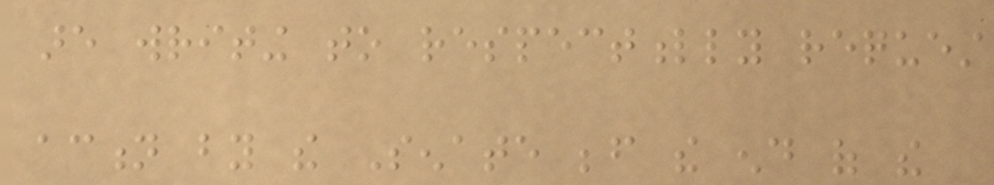are writing to respectfully request
action by the Senate before the end of the
